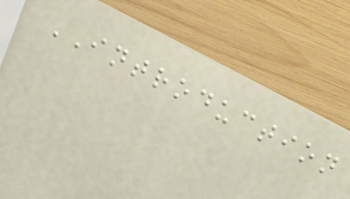INTRODUCTION
